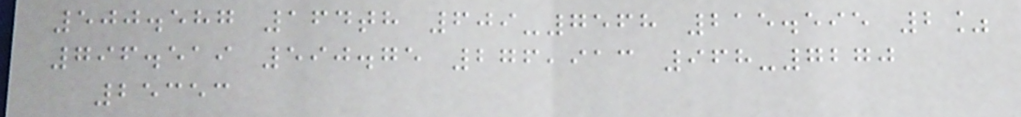500.587 164th 609-7568 215.595 2%
796.519 590.75 276,913 968-7270
25353
